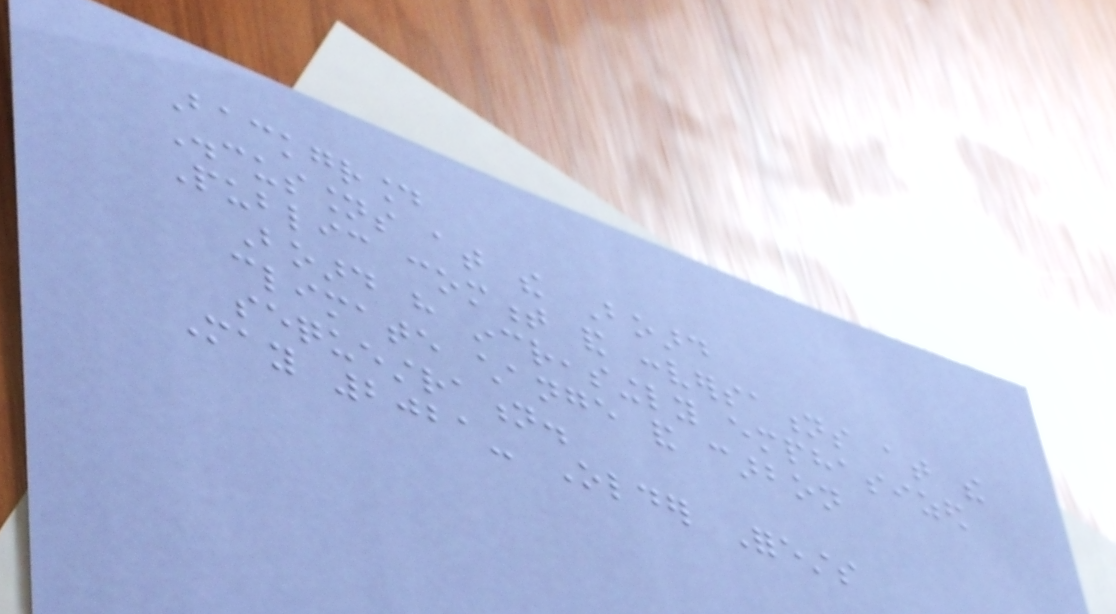Background
Discussions at the Board
Public comment and conversations at the
Board have increasingly emphasized
climate change and carbon
sequestration.
May 2021- Older Forests
